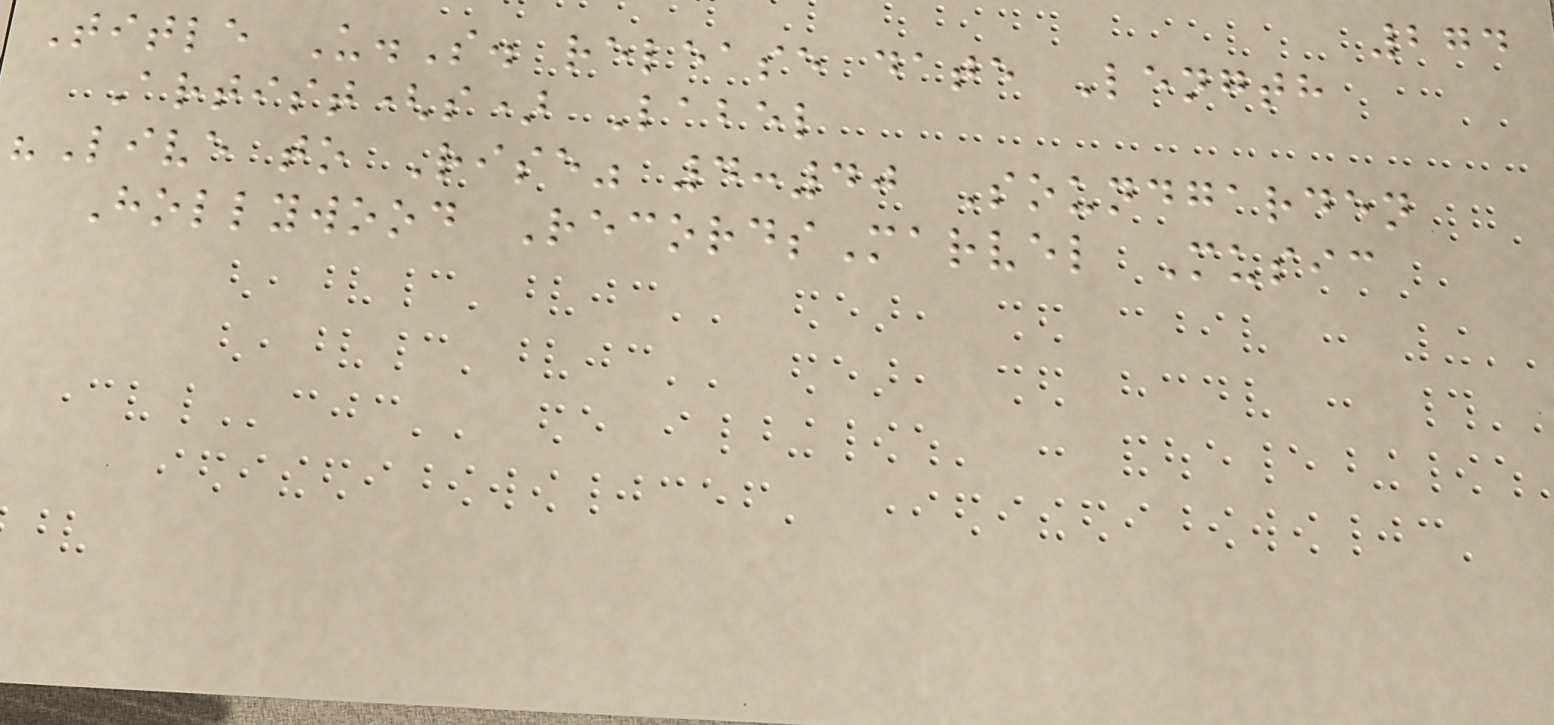274
Title U.S. release date Length
Artist(s) Label
"Live to Rise" 4:40 Soundgarden
Hollywood RecordsMarvel Music
